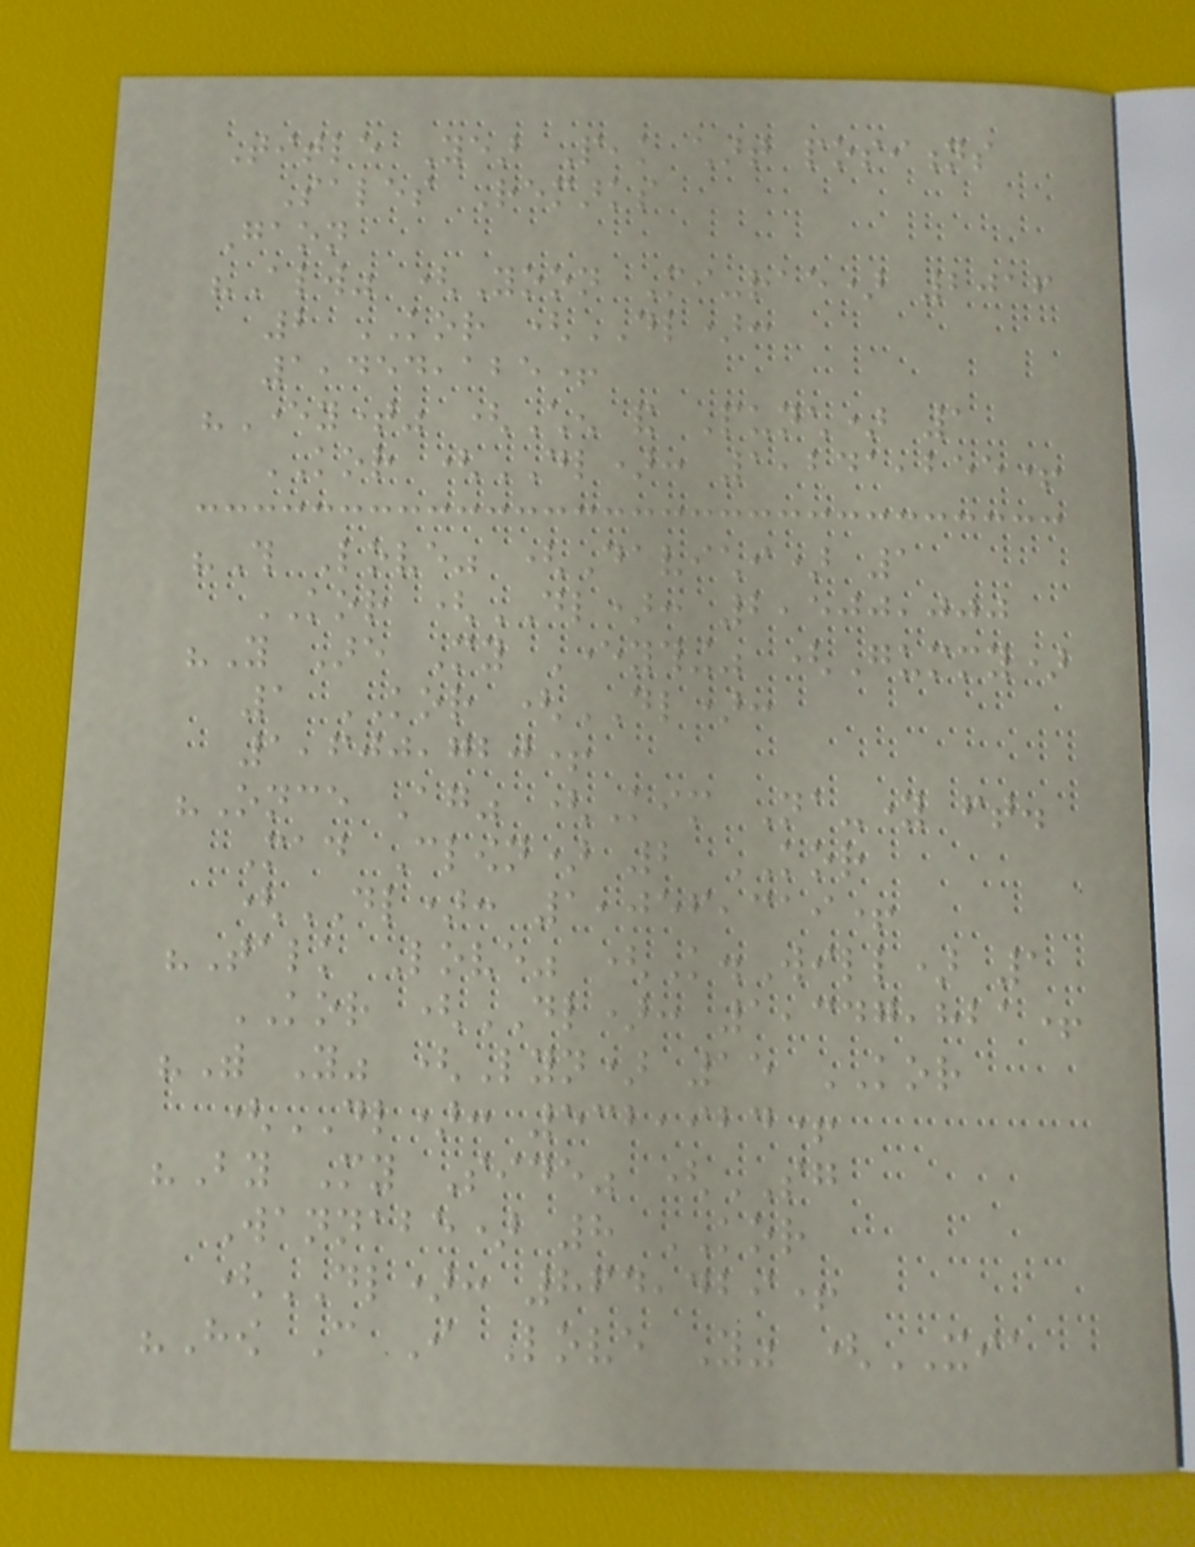Title Year Peak chart positions
Sales Remarks
Gaon
"Always" (Yoon Mi-rae) 2016
2 KOR (DL):
1,454,125+
"Everytime" (Chen and Punch) 1
KOR (DL): 1,241,255+
"This Love" (Davichi) 1
KOR (DL): 2,500,000
"You Are My Everything" (Gummy)
1 KOR (DL):
1,600,720+
"Once Again" (Kim Na-young ft.
Mad Clown) 2 KOR
(DL): 1,056,319+
"Talk Love" (K.Will) 1
KOR (DL): 1,347,821+
"With You" (Lyn) 15 KOR
(DL): 532,924+
"By My Side" (SG
Wannabe) 8 KOR
(DL): 864,429+
"How Can I Love You" (XIA
